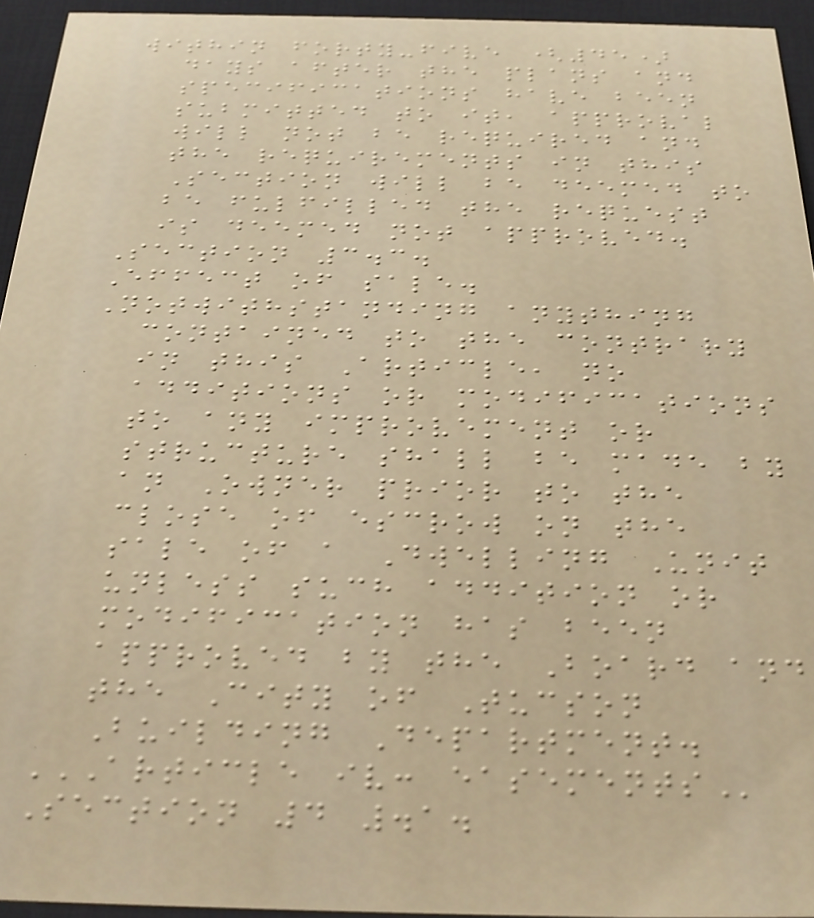within forty-five (45)
days after the plans and
specifications have been
submitted to it, approval
will not be required and
the requirements in this
Section will be deemed to
be fulfilled the request
is deemed not approved.
Section 3.3.
Effect of sale.
Notwithstanding anything
contained to the contrary
in this Article, no
additions or modifications
to any improvement or
structure shall be made by
an Owner prior to the
close of escrow on the
sale of a Dwelling Unit
unless such addition or
modification has been
approved by the Board and
the City of Tucson
Building Department.
ARTICLE IV: EASEMENTS
Section 4 .1.
